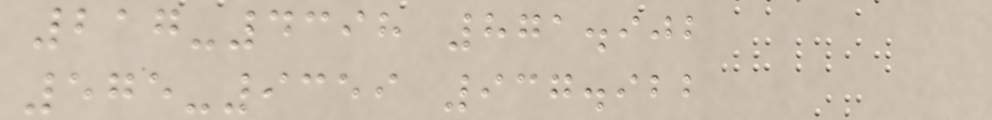217-4398 871.902
575-9359 937.922
